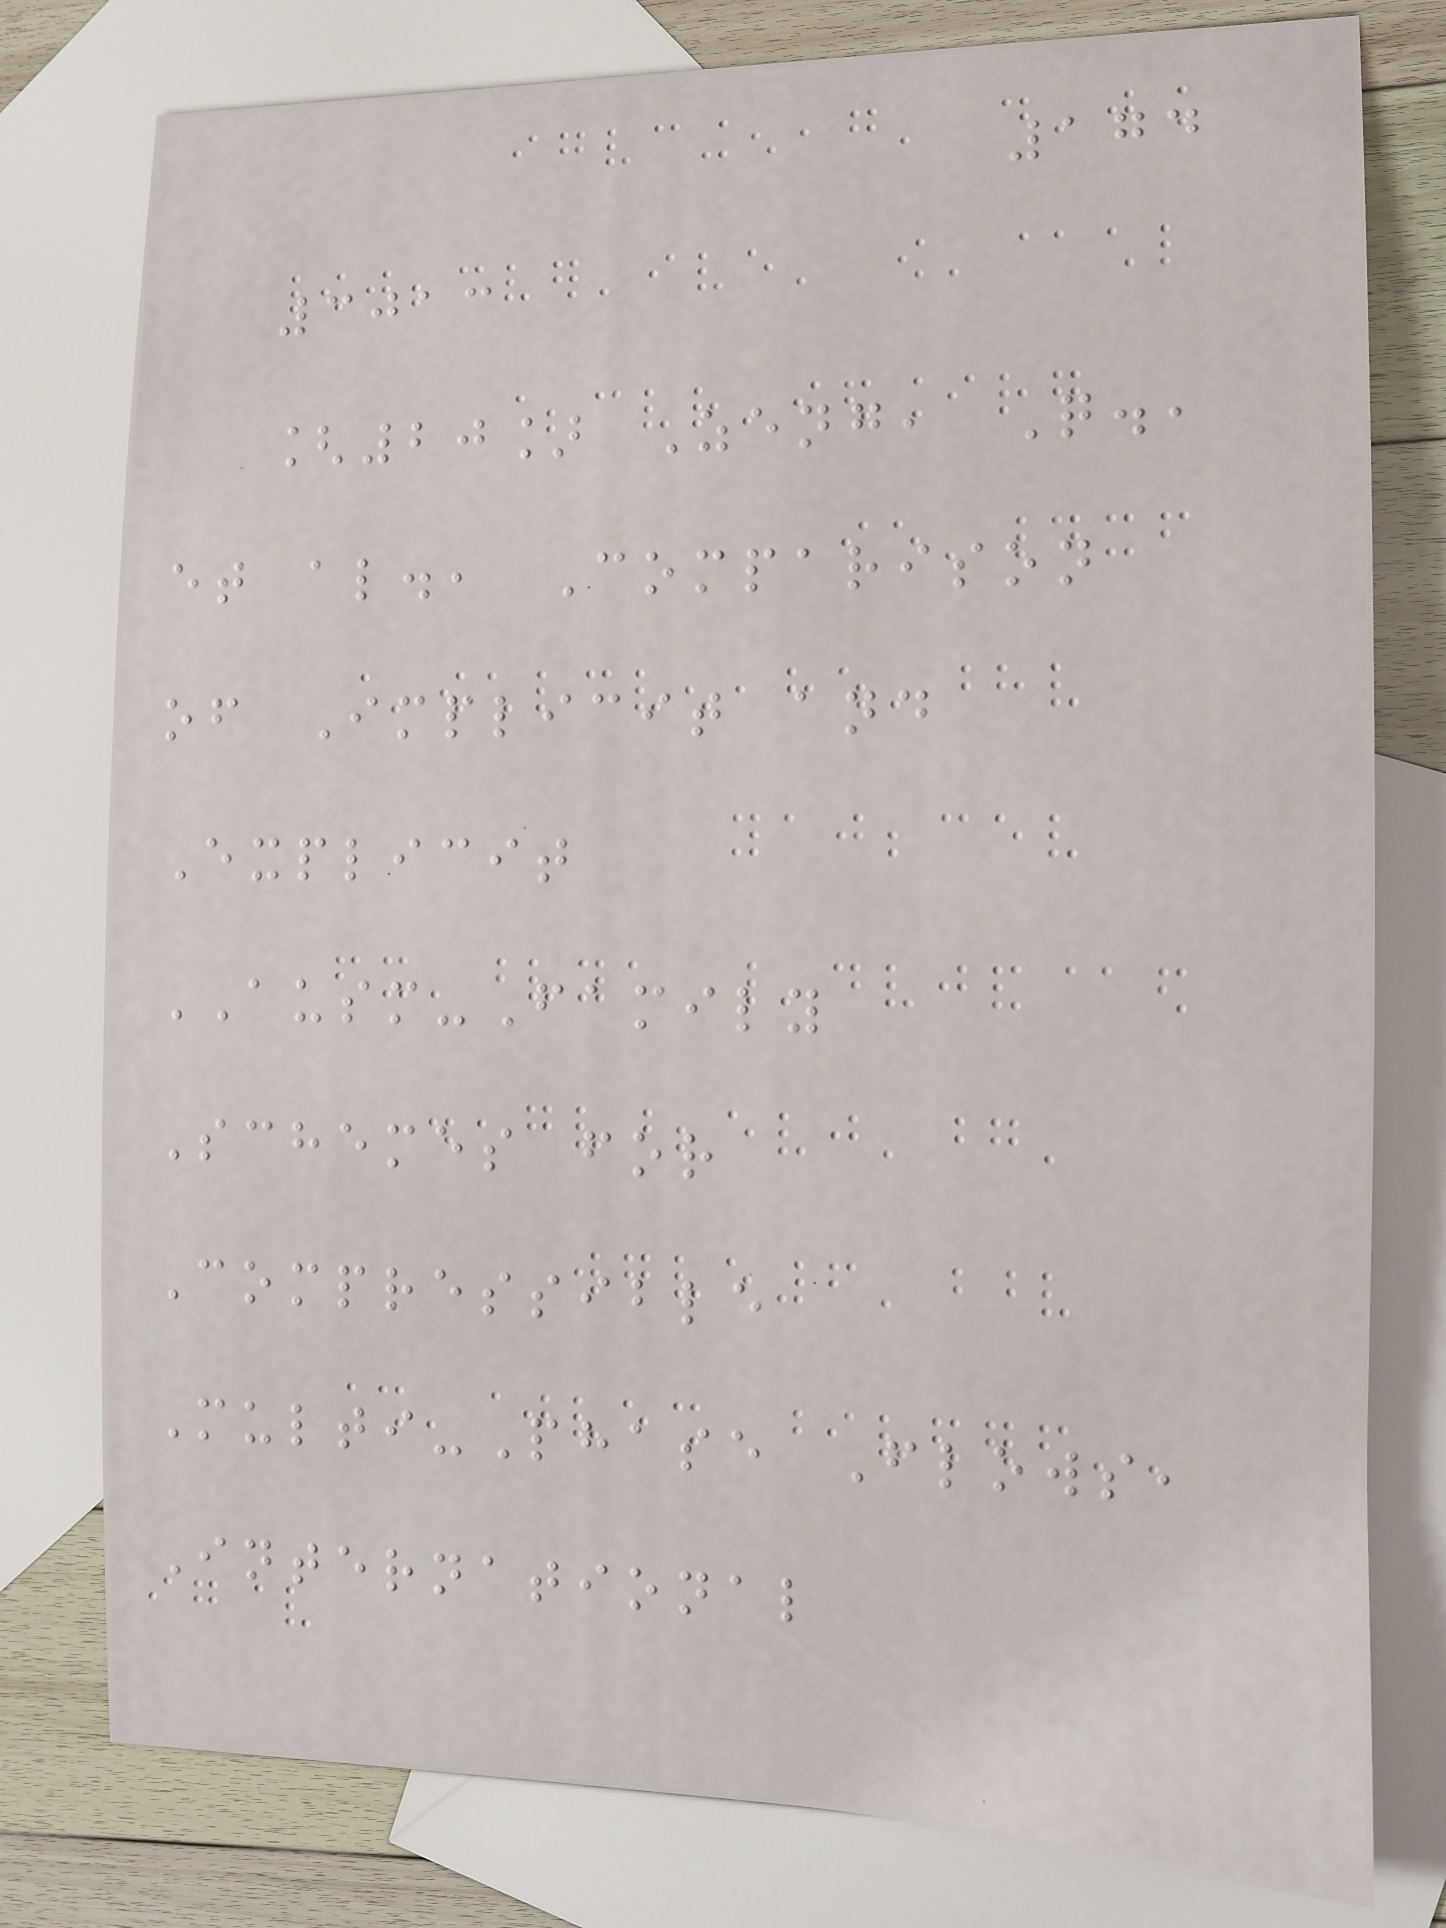174
3013
[20] Zeng, Q.,
et al., Comparison
of Implicit and
Explicit
AUSM-Family
Schemes for
Compressible
Multi-Phase Flows,
International
